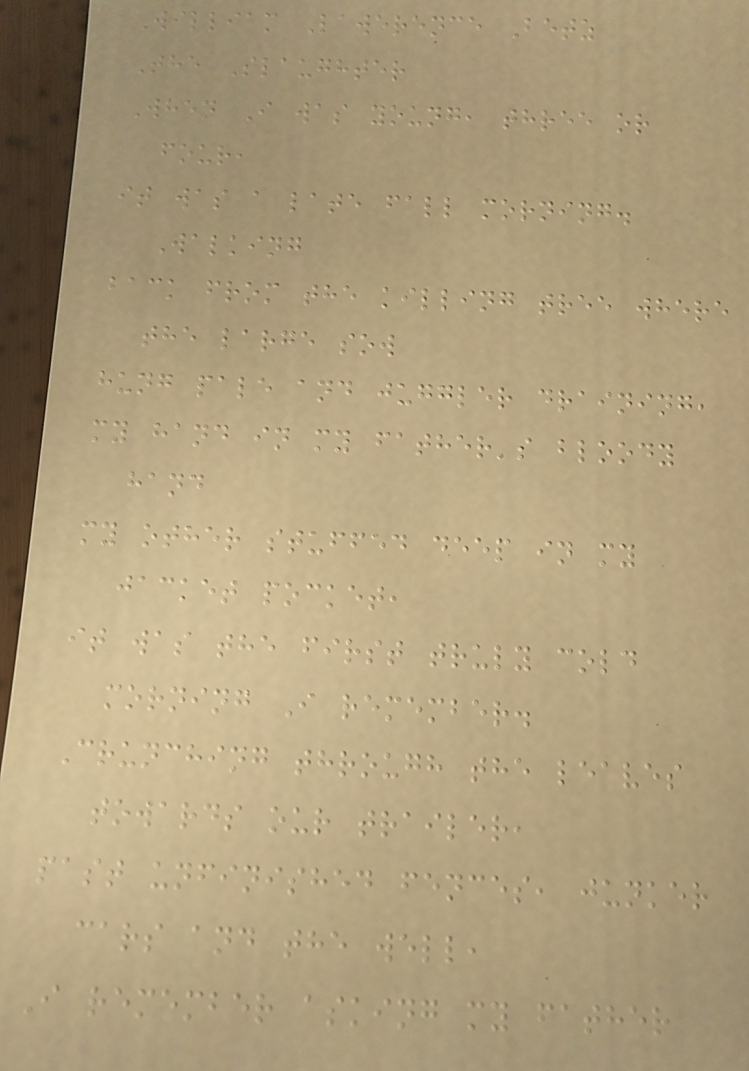William Lawerence Betz
The Slaughter
When I was young, three or
four,
it was a late fall morning.
Walking
back from the killing tree where
the large sow
hung pale and juggler draining,
my hand in my father's bloody
hand
my other stuffed deep in my
jacket pocket,
it was the first truly cold
morning I remember.
Crunching through the leaves
towards our trailer,
past unfinished fences, junker
cars and the well,
I remember asking my father
